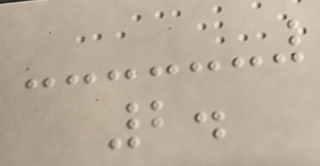2.
